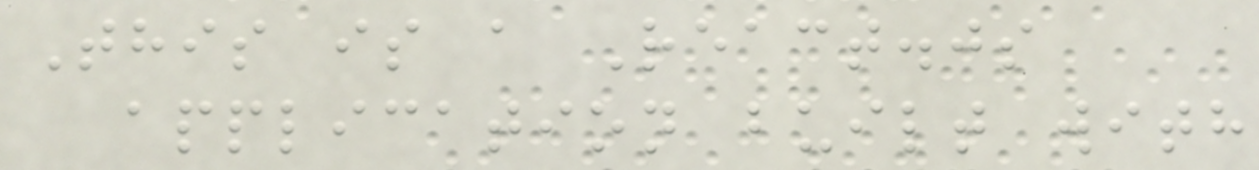This is a React.js
application built with
